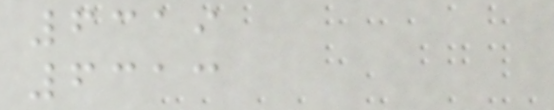6319
6313
